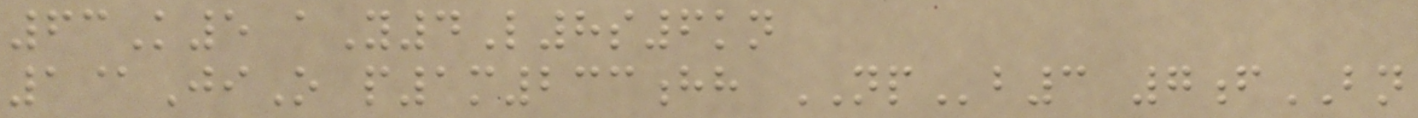63K5 aY4L8s6kn
1@JiO p1m233hh NPb3 7fBN
